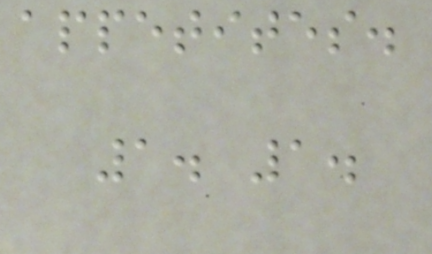appetites.
1. 1.
